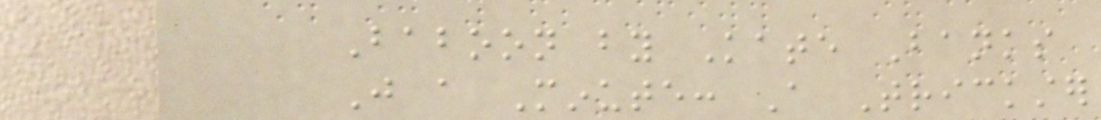Baboon by Kate Banks
Just a Minute: A Trickster
